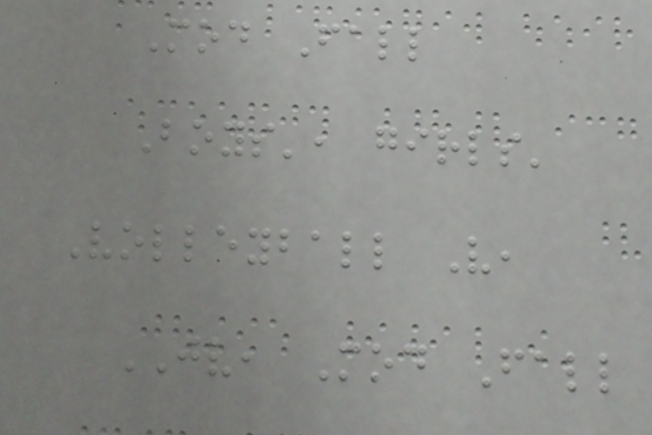Mod Fall
Boys', girls'
Volleyball V,
JV, Mod Fall
